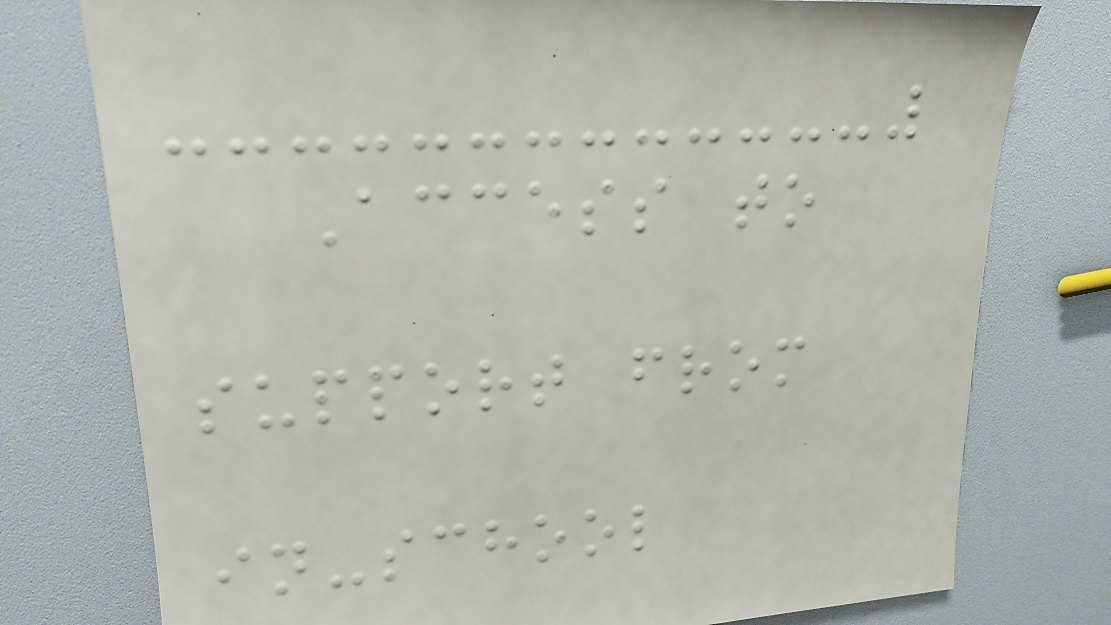Access to
support from
in-school
